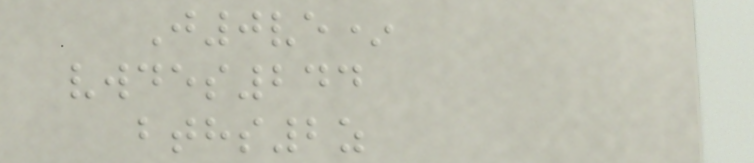J0ve*
vwdes244
bths2z
